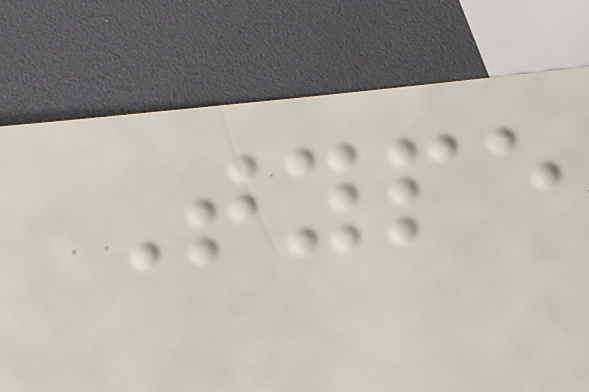Type
